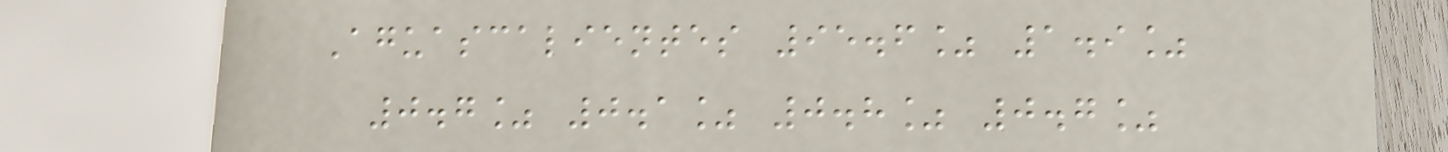Aguascalientes 95.6% 1.9%
0.7% 0.1% 0.8% 0.7%
